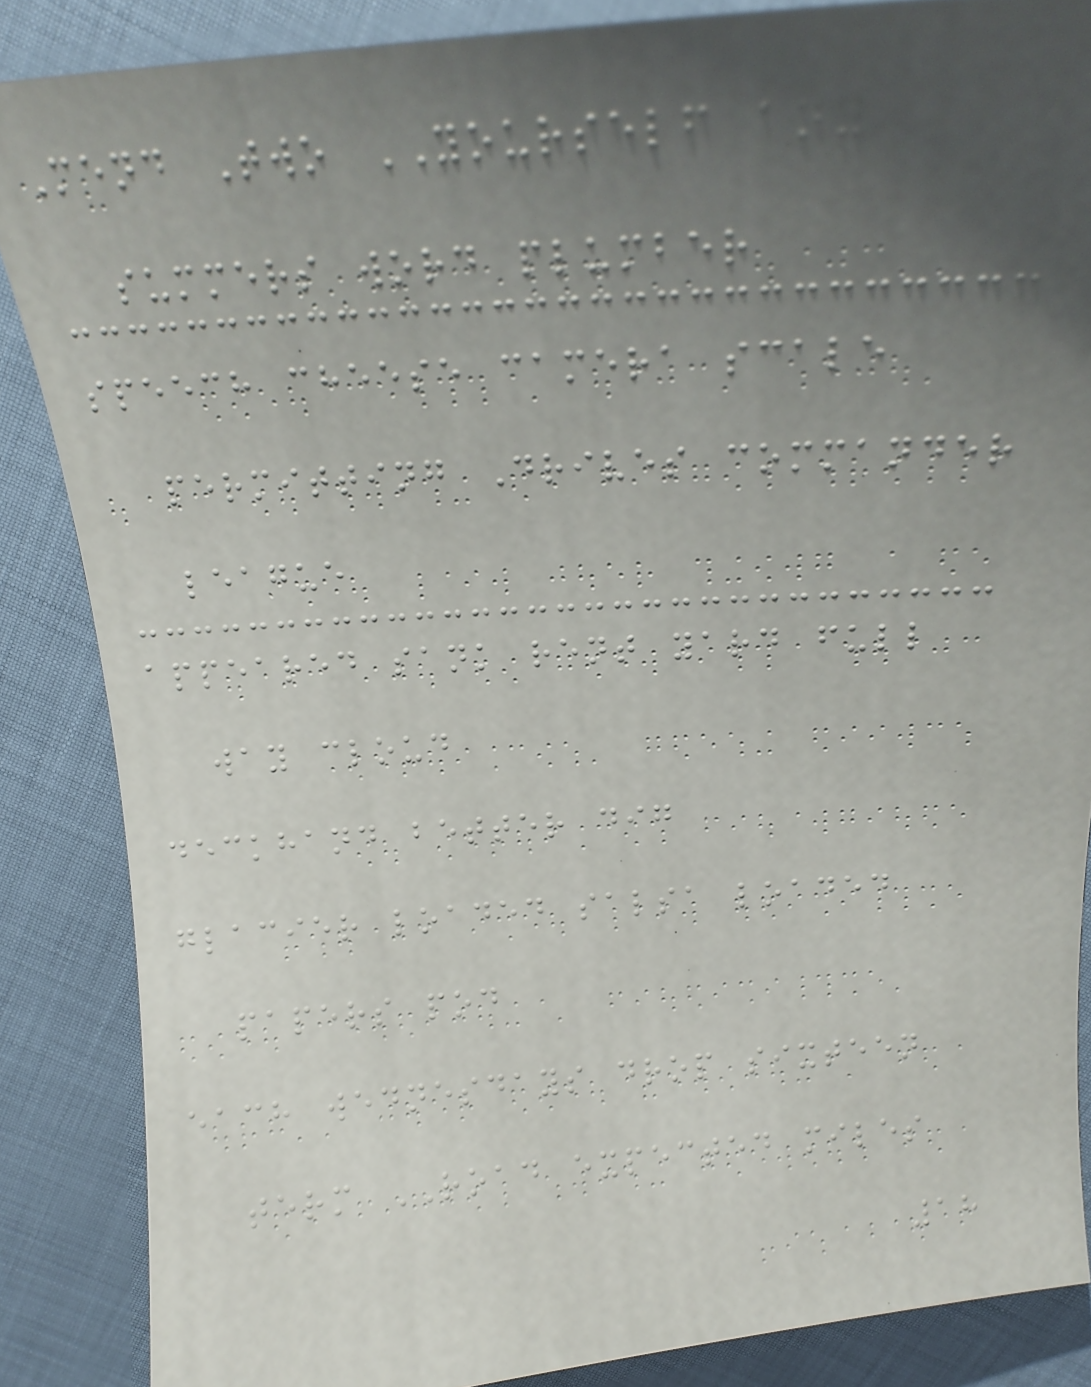Mend Two YOURSELF any
summers word plumber
speech cheese camera scale
permitting Drives commander
league
appeared sank rent yard full
way cloud
deckhand better dig
glacier loaded salsa loaded
papers pod
each wednesdays drop sixteen
term ROAD expected miles
18
